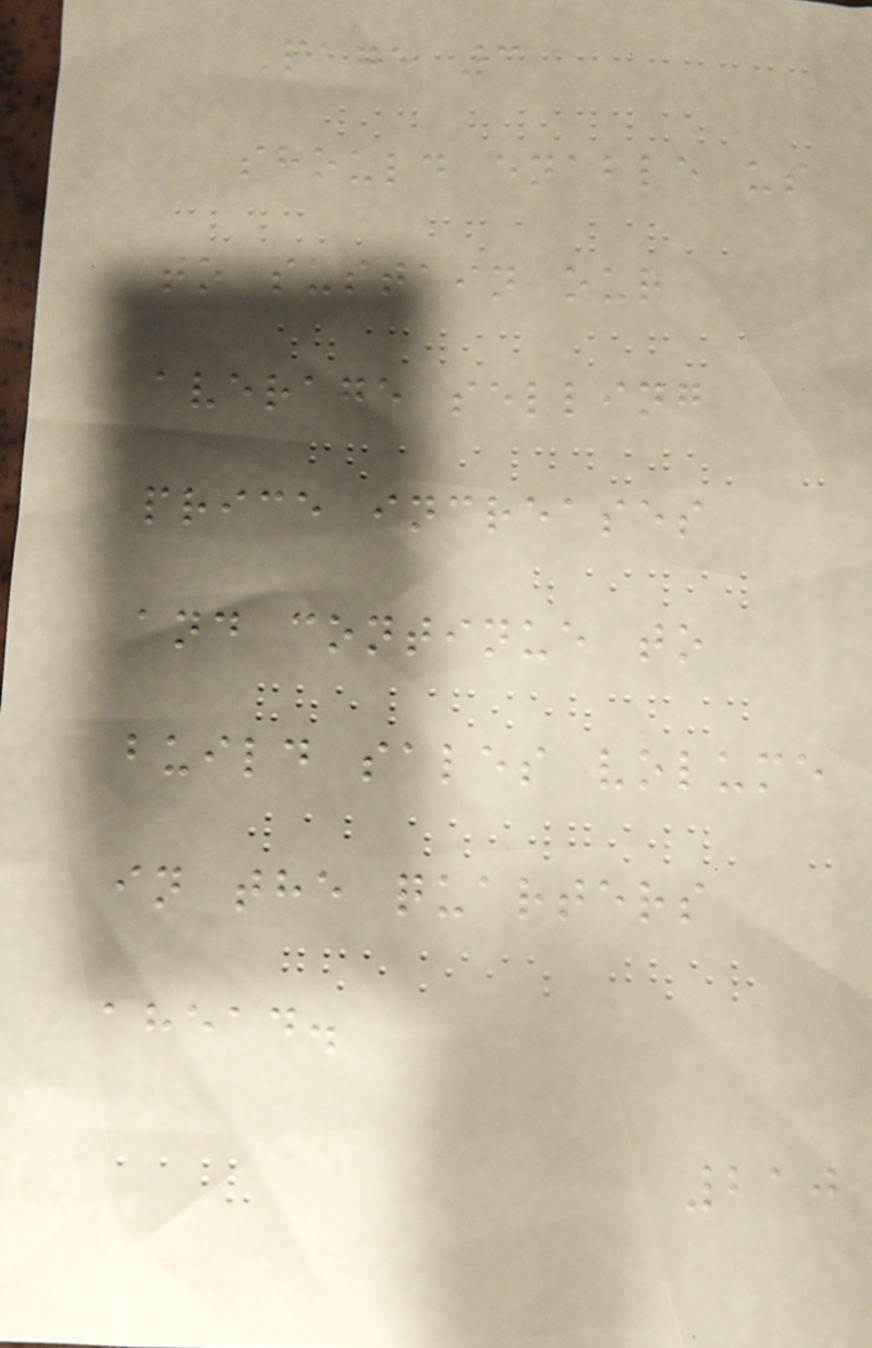Page 3
should enable us
to sustain our
average selling
price increases
and continue to
build sales volume
in the quarters
ahead.
210
